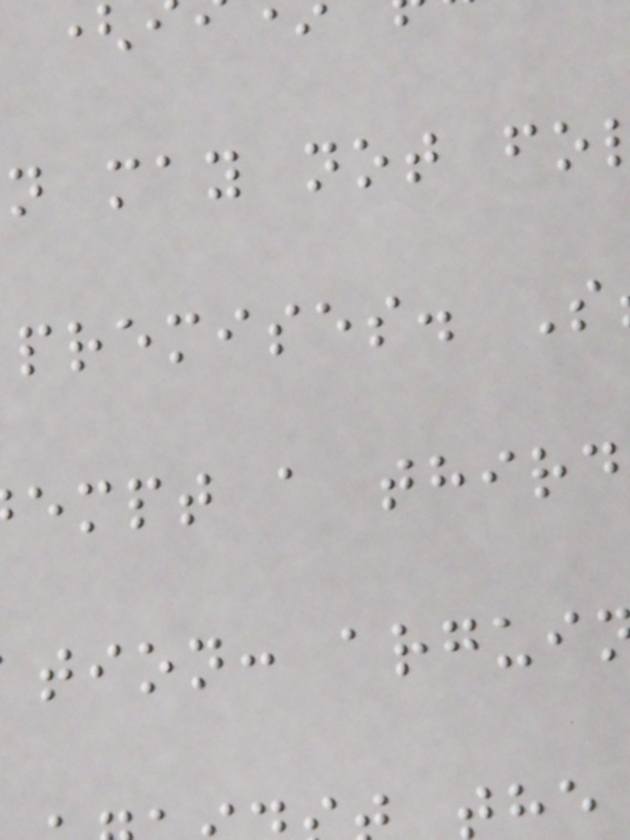n may not fo
premises. S
empt a third
tion: argui
